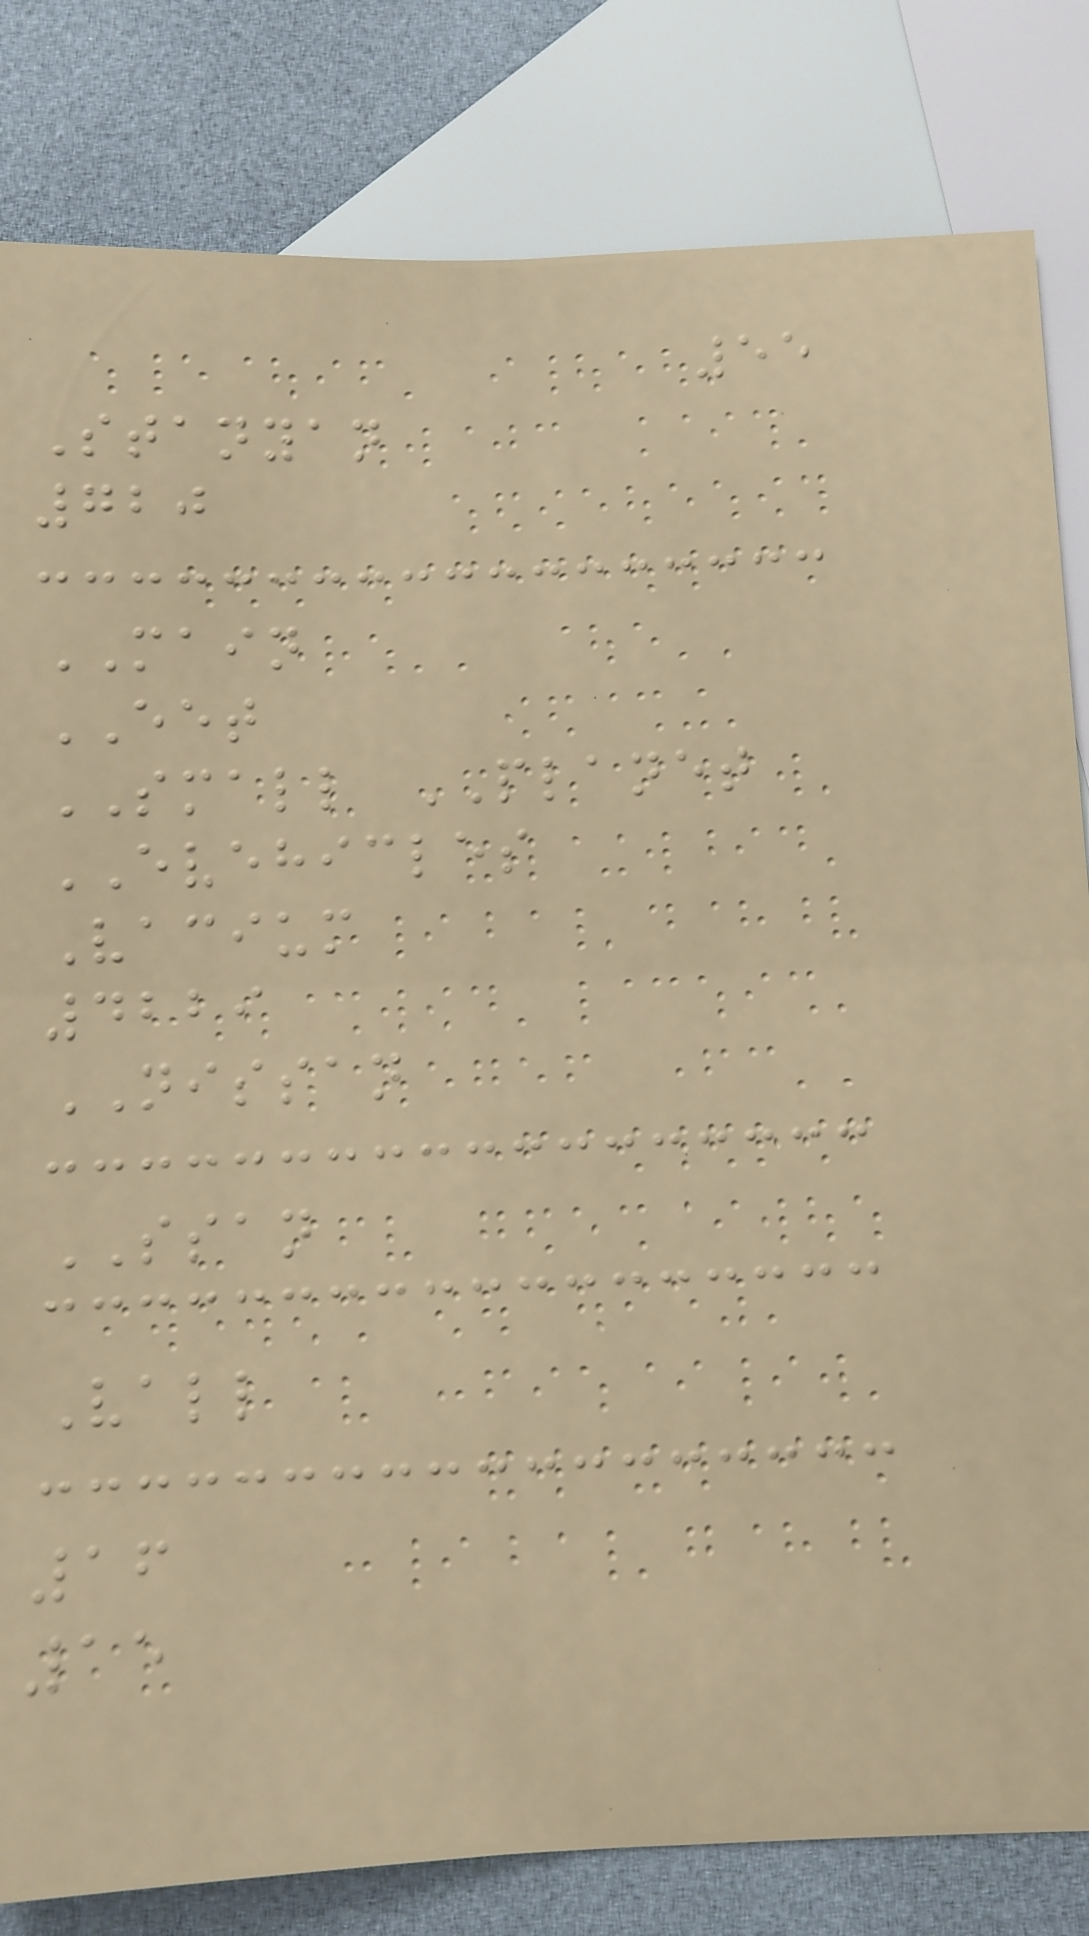55
Stanyan
720
MAIN
EET
SMALL PLANET
EVEHICLES
Vacium
4229
NISSAN
SSAN
Vall
16
15
